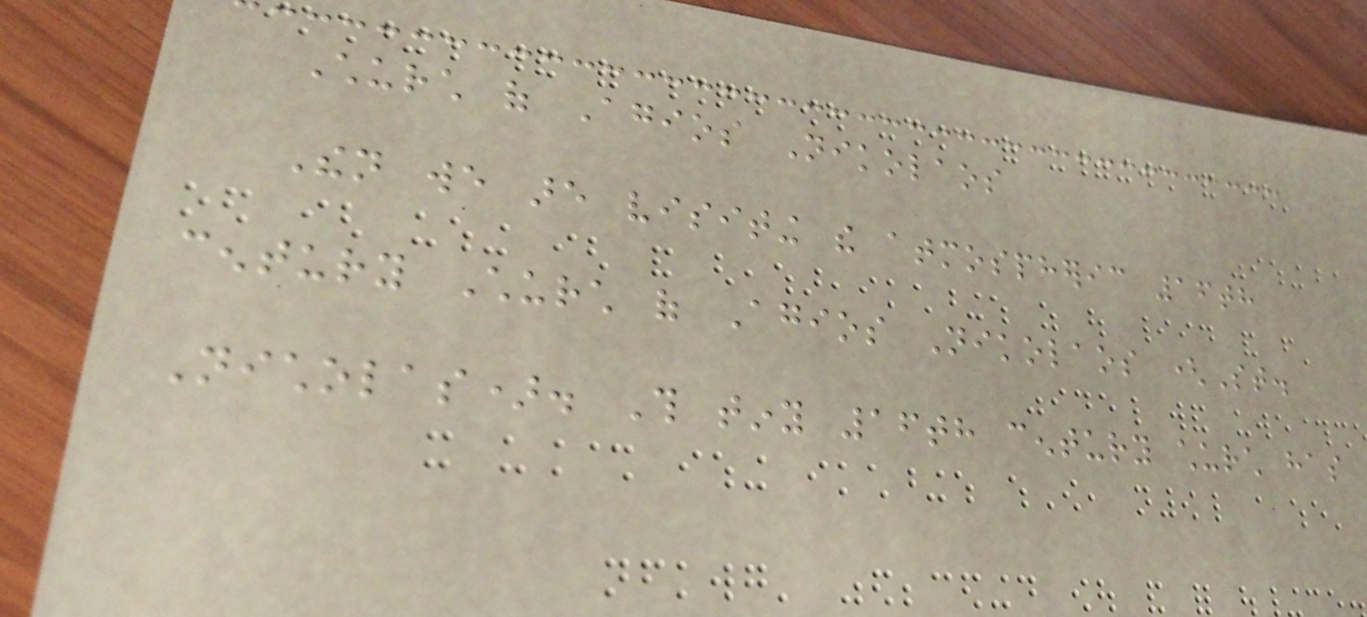Church of Agios Nikolaos
Then we are visiting the atmospheric 16th
century Church of Agios Nikolaos (St.
Nicholas). This tiny 16th century church has
